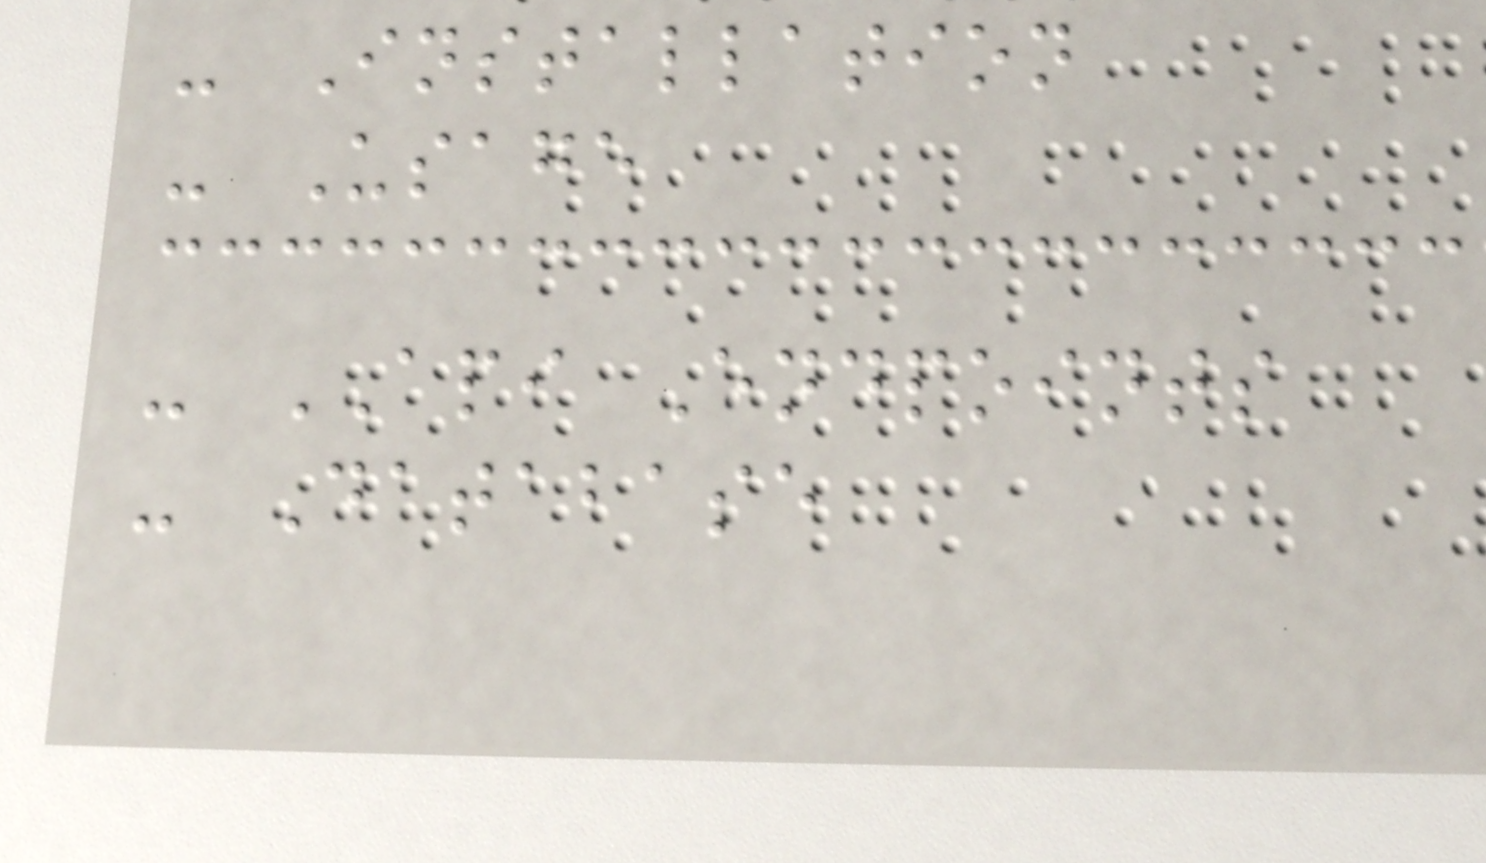- Installation
- Usage
- API Endpoints
- Database
